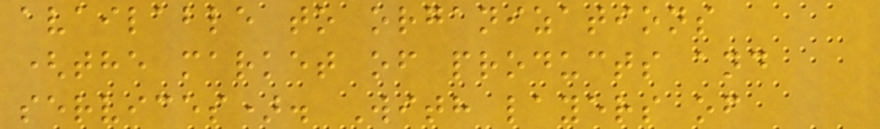available to organizations
(the market of products and
services). With layers of
